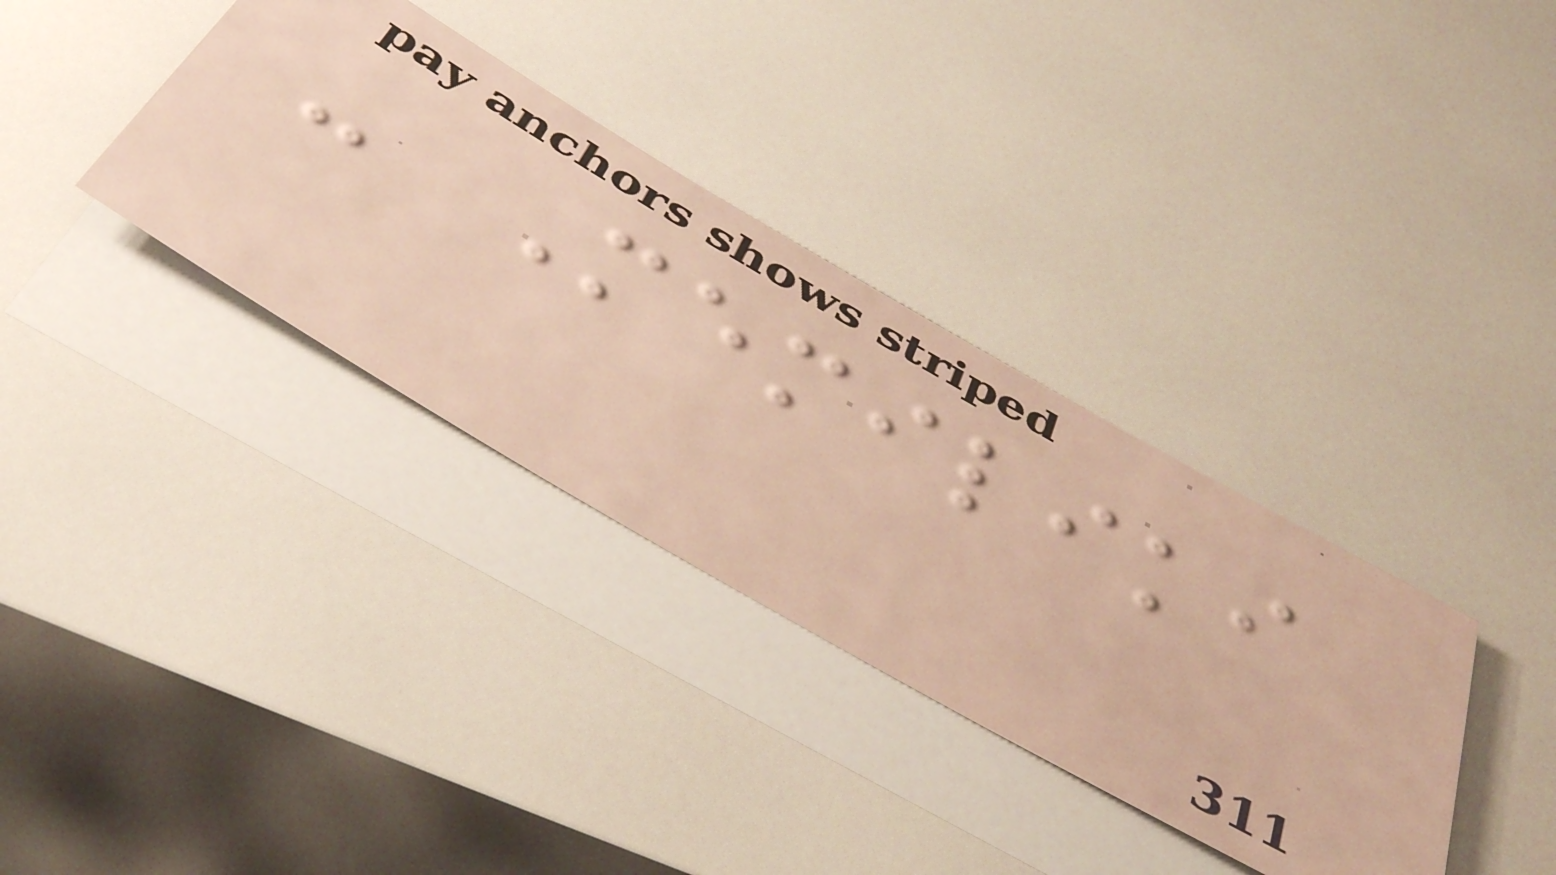- Memiliki
